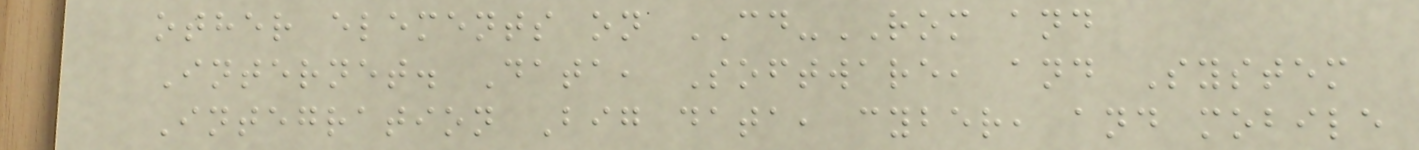other elements on CD-ROM and
Internet. Data, Software, and System
Integration Big data, cyber, and mobile
